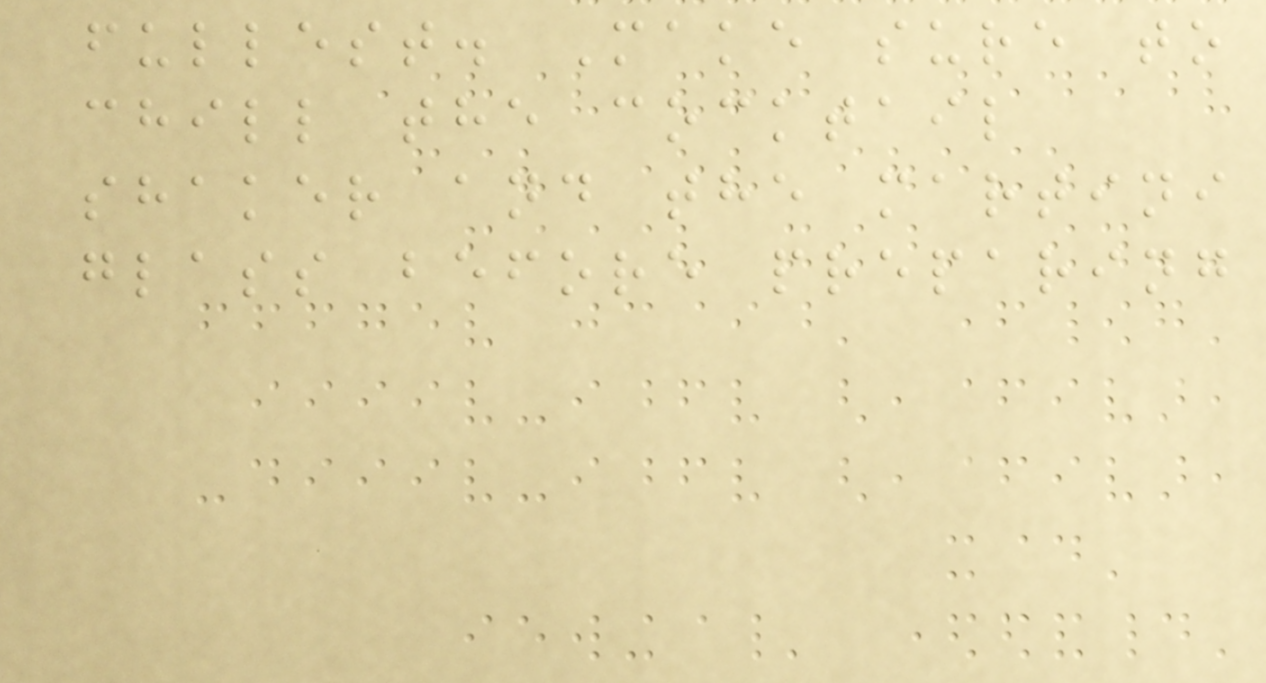fullest. Make sure to
chill the cocktail
shaker and the martini
glass before preparing
